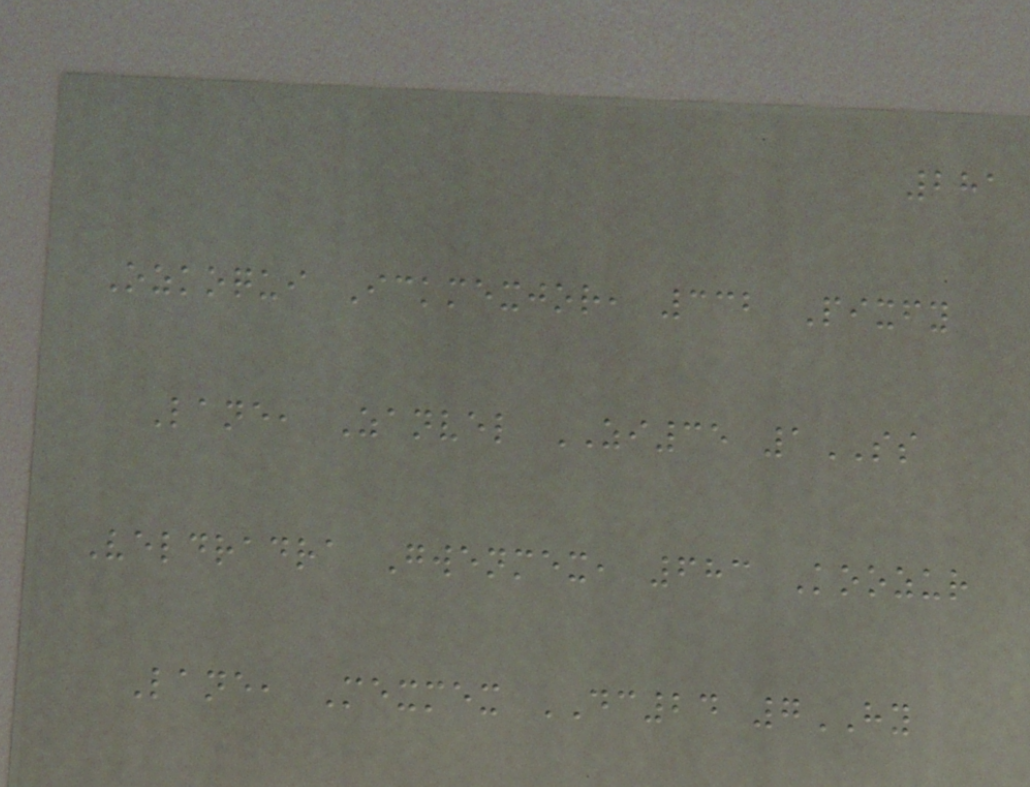281
Ozkoqui Ickmexjor, 332 Pixfy
Lane, Zanvel ZI35 1SS
Veldradra Gwenmex, 683 Koozur
Lane, Mexmex DC24 7HY
